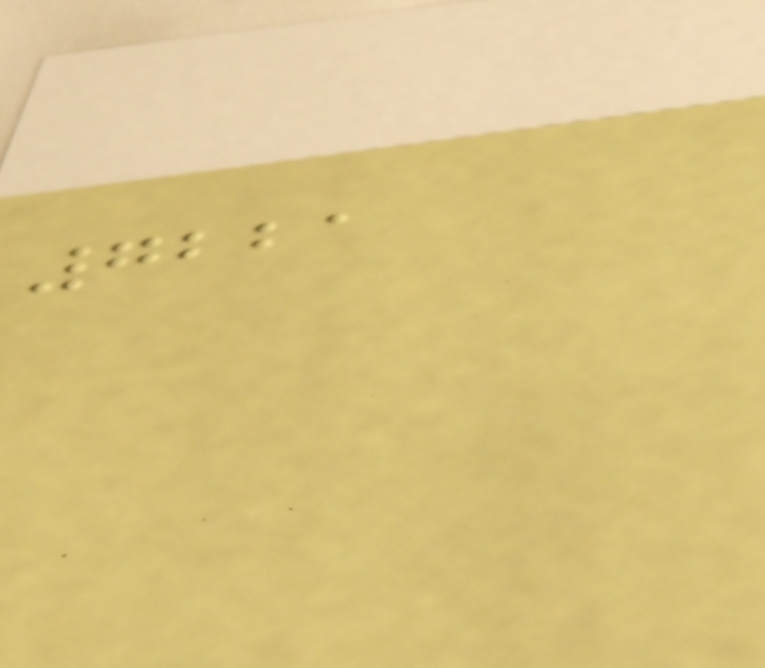7221
